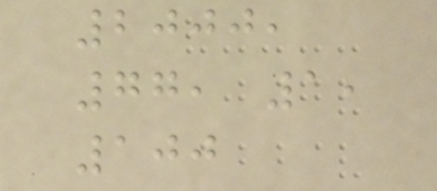2000,
77, 1,
100
